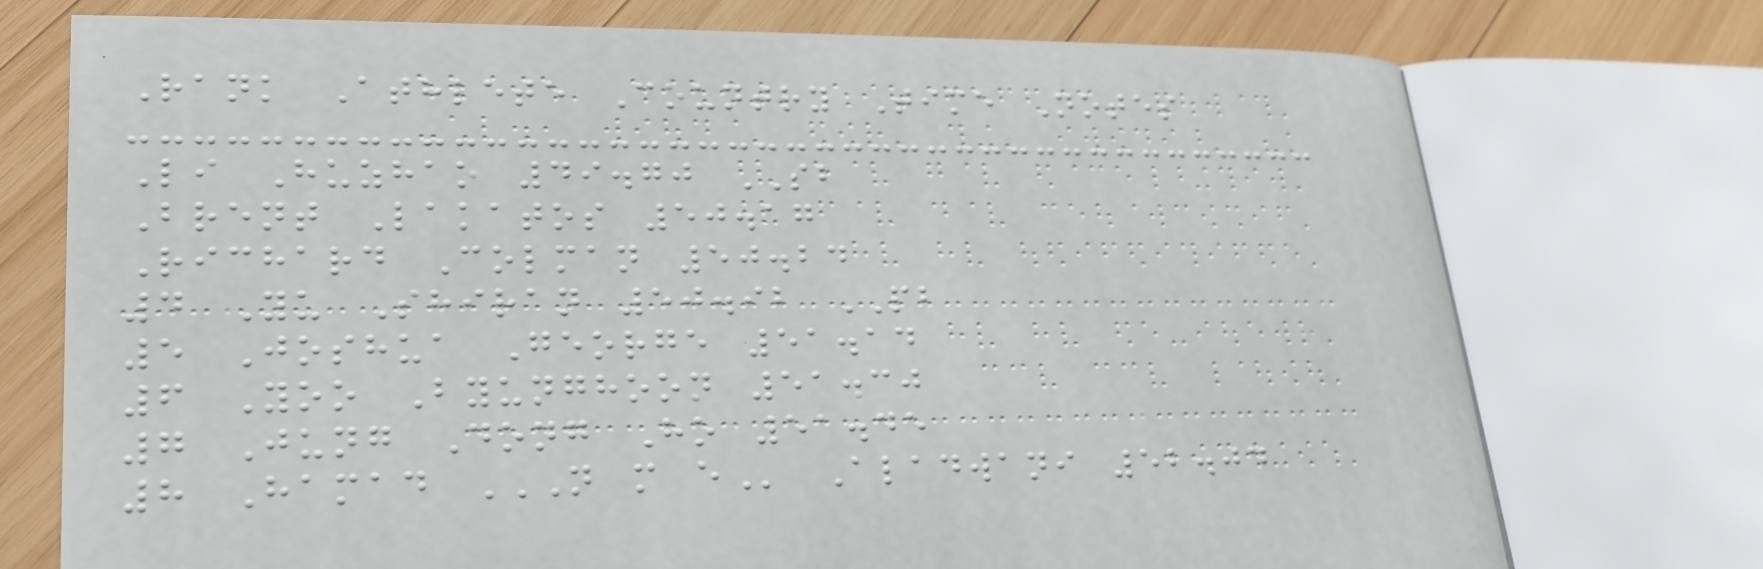Rank Athlete Country Time Notes
Li Huzhao 49.70 SB
Brent Lakatos 50.17
Richard Colman 50.24
4 Yu Shiran 50.92 PB
5 Joshua George 51.14
6 Yoo Byunghoon 51.30
7 Jung Dong Ho 51.45
8 Hamad N M E Aladwani 52.04
